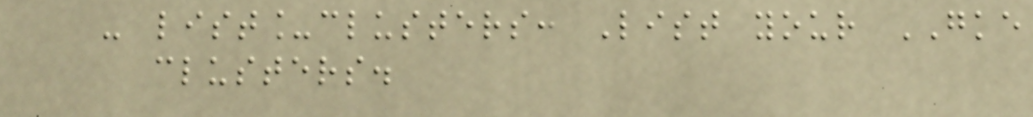- list_clusters: List your GKE
clusters.
